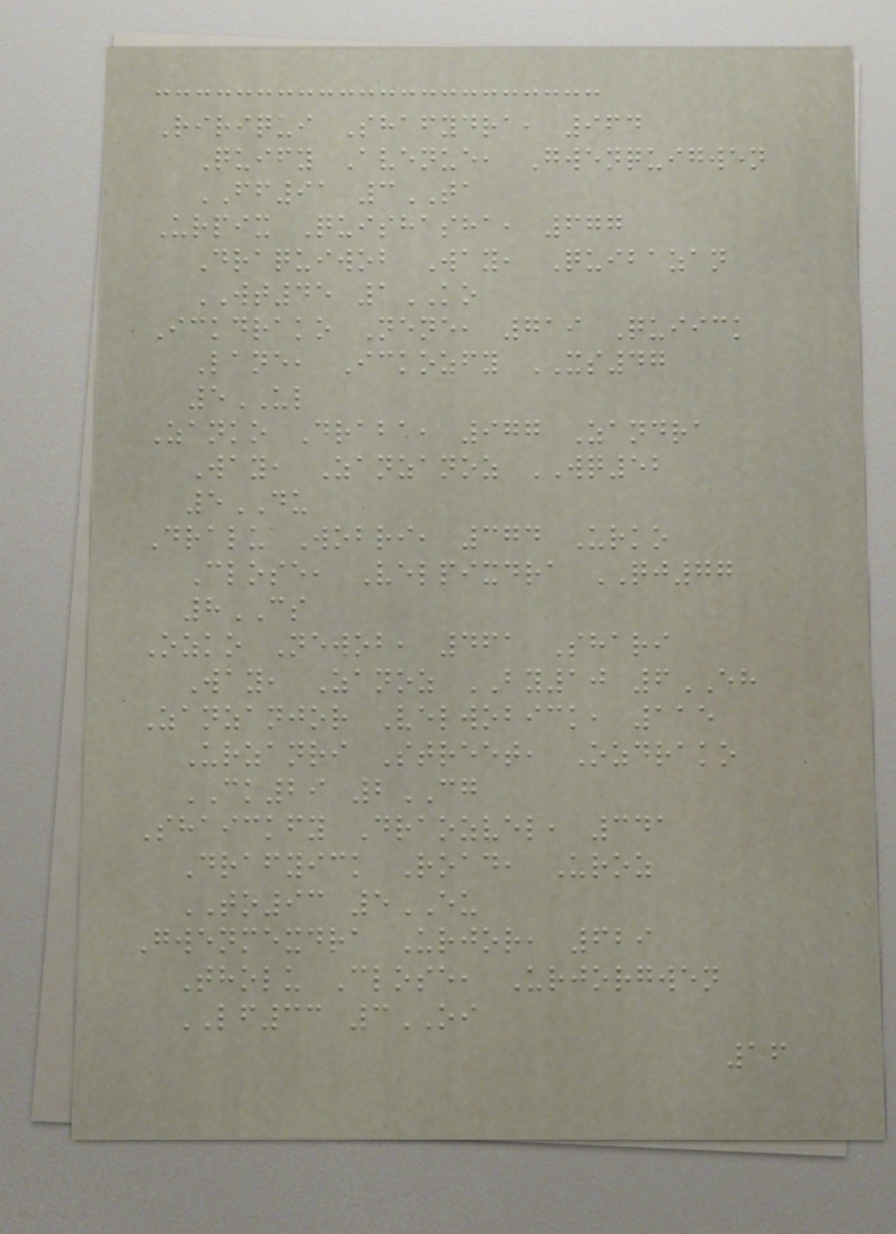Ririqui Shafydra, 964
Quify Avenue, Gwenquigwen
FF91 3TA
Urpix Quishasha, 677
Draquiwob Way, Quibazan
WT45 1KO
Ickdrako Nene, 719 Quiick
Lane, Ickozfy XS47
5UL
Zanko Draba, 977 Zandra
Way, Zanzanoz WQ52
5DU
Dralu Wobri, 374 Urko
Close, Velpixdra QJ77
8CS
Ozko Newob, 461 Shari
Way, Zanoz BY10 6EH
Zanzanjor Velwobick, 115
Urzanri Street, Ozdrako
CK29 2CG
Shaickfy Draozvel, 341
Drafyick Road, Uroz
TO93 5EU
Gwenmexdra Urjor, 629
Tholu Close, Urjorgwen
LF33 3OI
16
